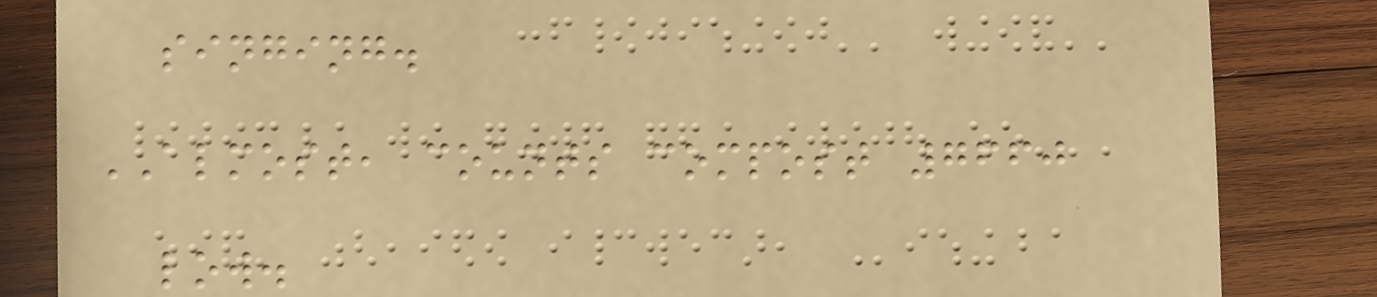singing.
ALMOST, counts compost 7660
low.
